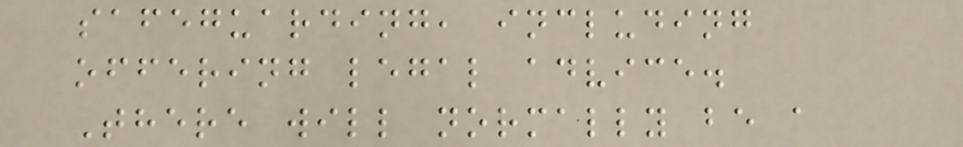safeguarding, including
offering legal advice.
There will normally be a
